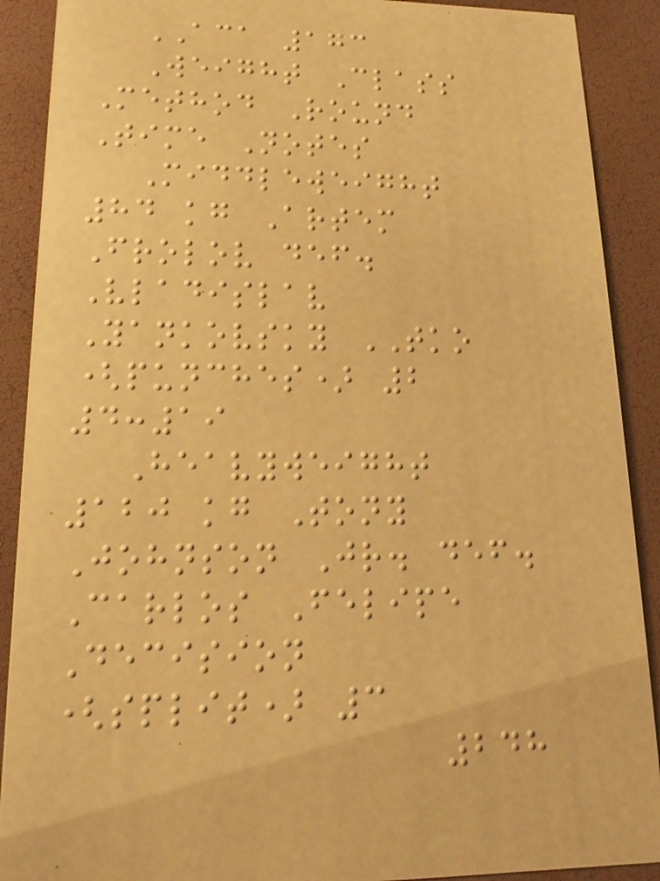ACA 173
Weight Class
Method Round
Time Notes
Middleweight
84 kg Artem
Frolov def.
Vladislav
Yankovsky TKO
(punches) 2
4:19
Heavyweight
120 kg Tony
Johnson Jr. def.
Carlos Felipe
Decision
(split) 3
248
